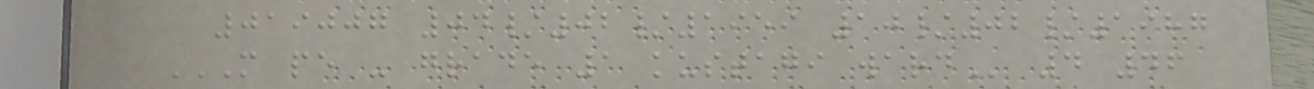019007 04/02/1959 10/02/1987
M PE - GRADE 1 KUSTAGI WARD 4 46
